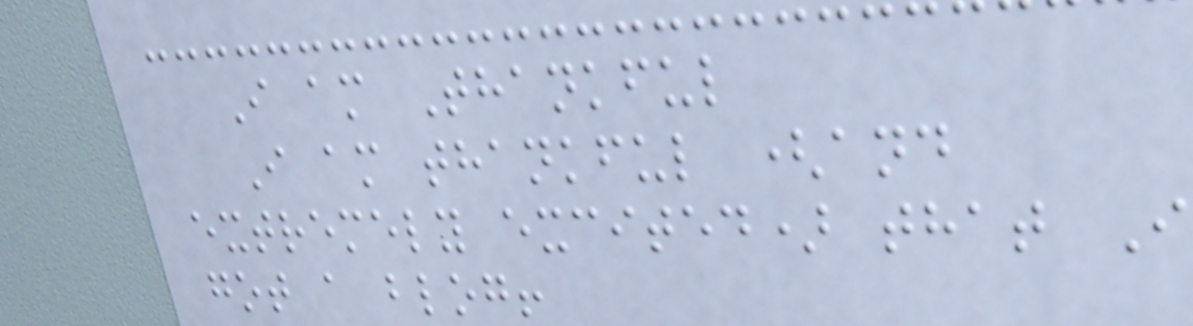I am Thankful
I am thankful (and
extremely excited) that I
got a blog!
